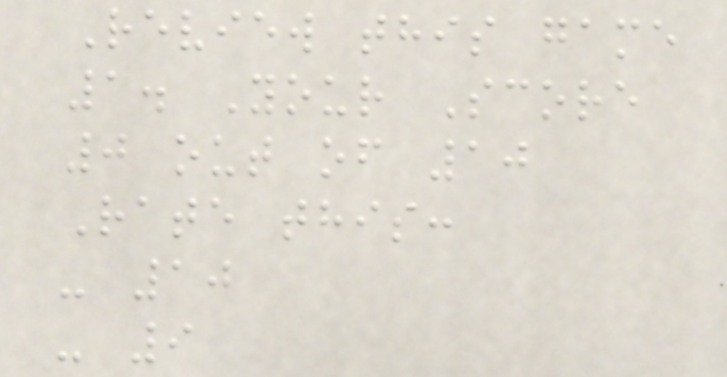Review this game
1. Your Score
0 out of 10
Rate this:
- 10
- 9
